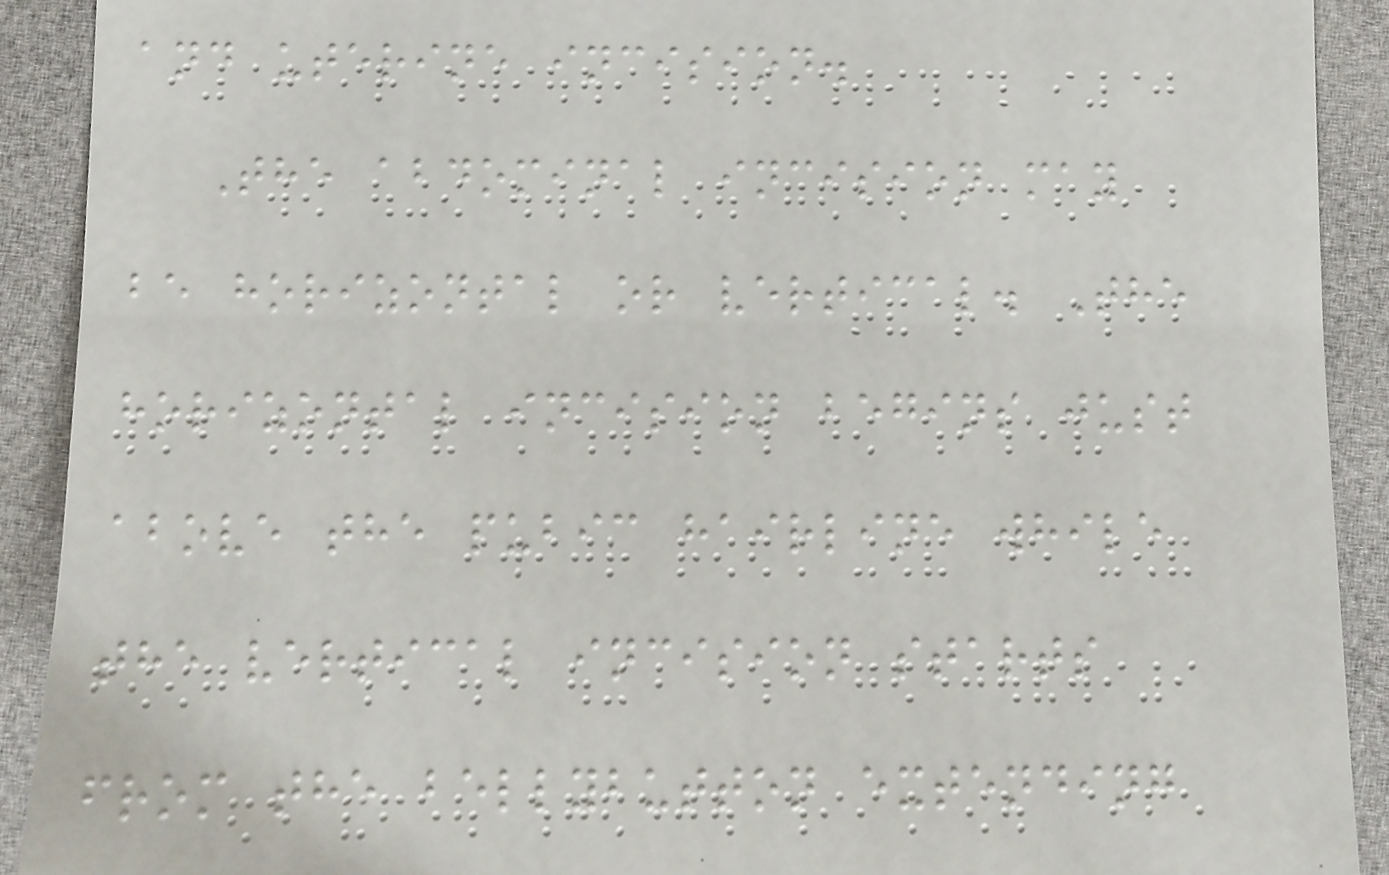and uterine incision.
The abdominal incision may
be horizontal or vertical. The
horizontal incision begins just
above the pubic hairline while
the vertical incision starts
from the bellybutton extending
